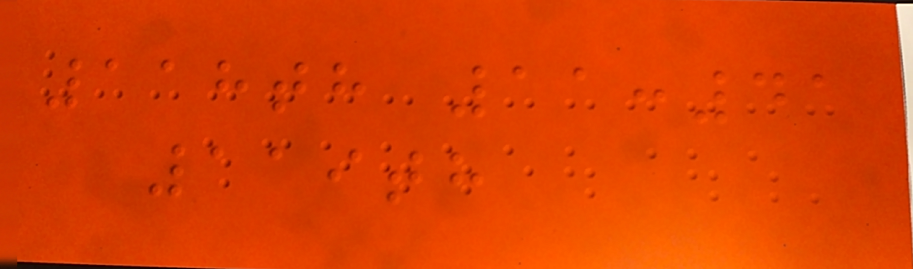118th 11:41
119th
